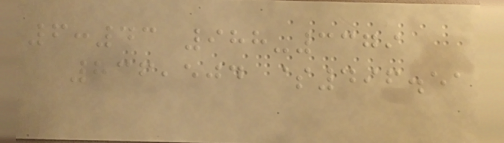6:43 988-3379
836,504 $496.51
